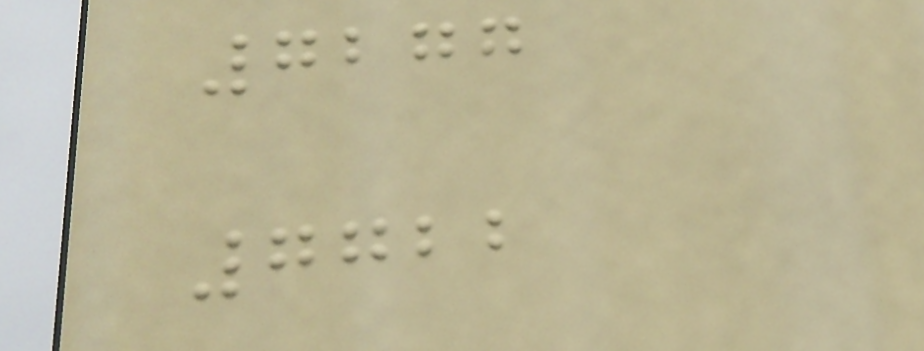7277
7722
